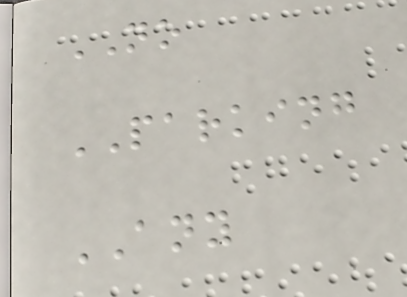NO
PARKING
ANY
